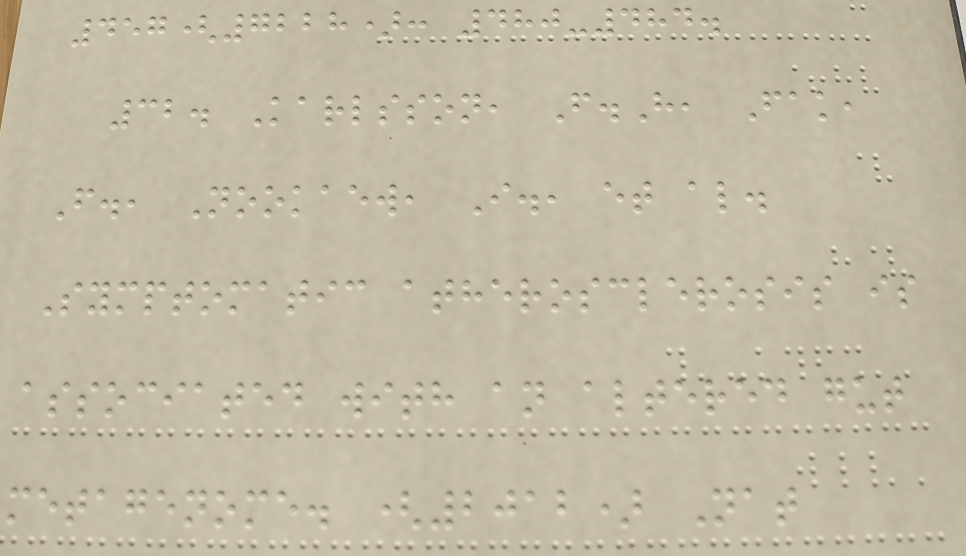457(7228): 480-484.
32. Karlsson, F.H, Fak,
F., Nookaew, I., et al.
Symptomatic atherosclerosis is
associated with an altered gut
metagenome. (2012) Nat
